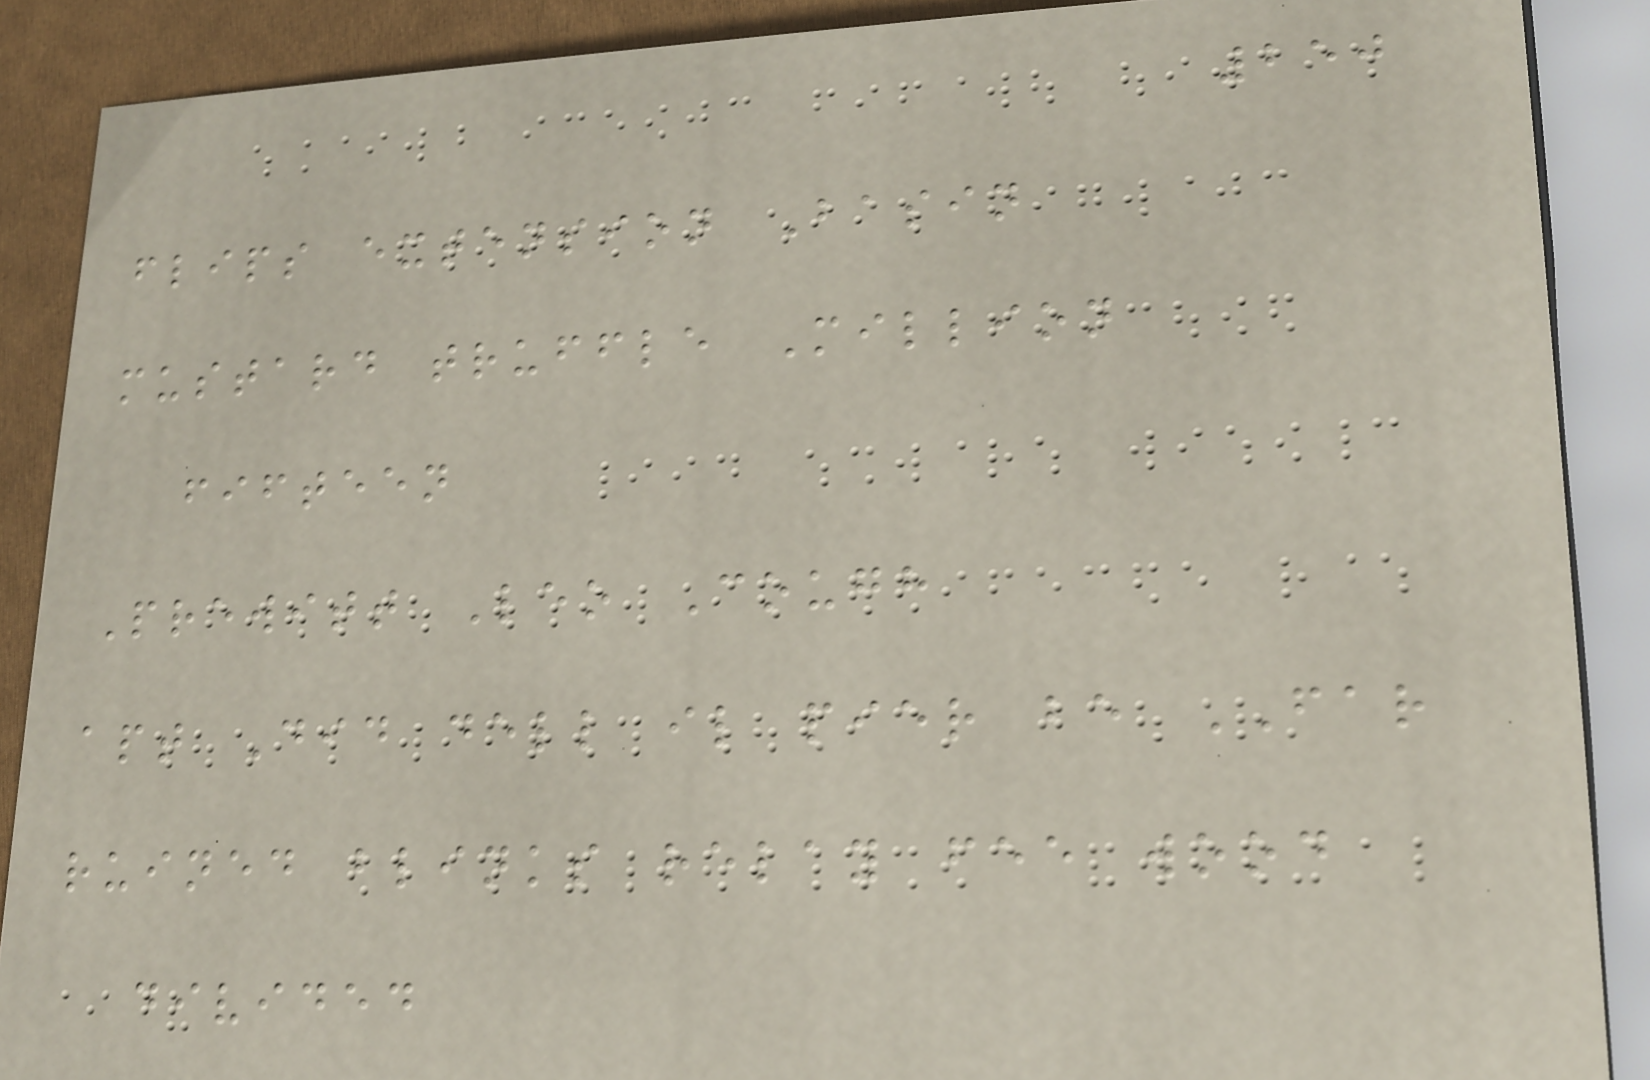250
flips extension Basin
mustard truffle Million
fifteen
Prewitt Leo Cough
apt Did dell il pier be FAR
ruined blinks relay fee wood
divided
